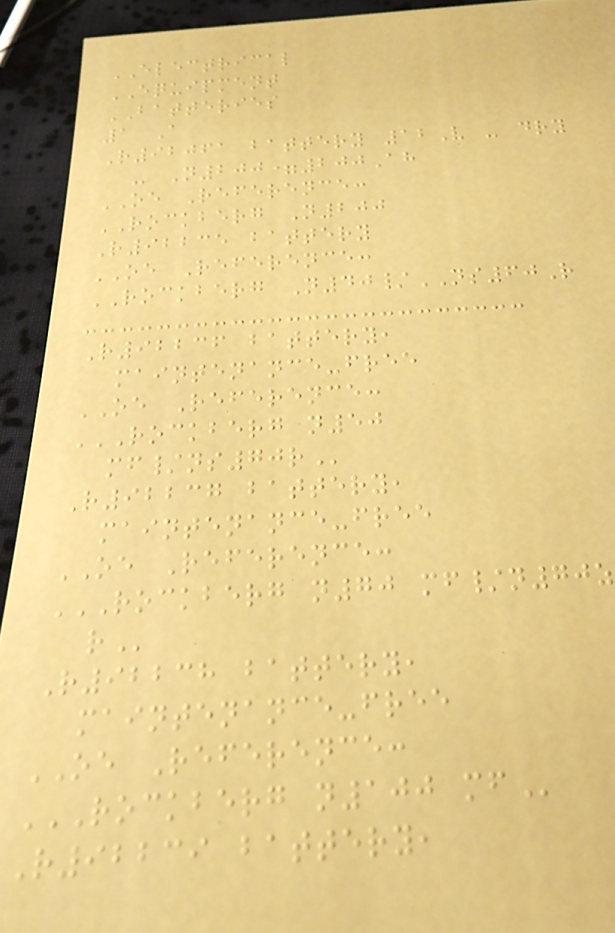ELECTRICAL
EQUIPMENT
BATTERIES
1 A
R92061 battery 12V - dry
- N200=200Ah
OE Reference:
ROCKBERG N200
R92235 battery
OE Reference:
ROCKBERG N40/NS60R
R92236 battery,
maintenance-free
OE Reference:
ROCKBERG N50
MF/NS70R
R92237 battery,
maintenance-free
OE Reference:
ROCKBERG N70 MF/N70Z
R
R92238 battery,
maintenance-free
OE Reference:
ROCKBERG N100 MF
R92239 battery,
